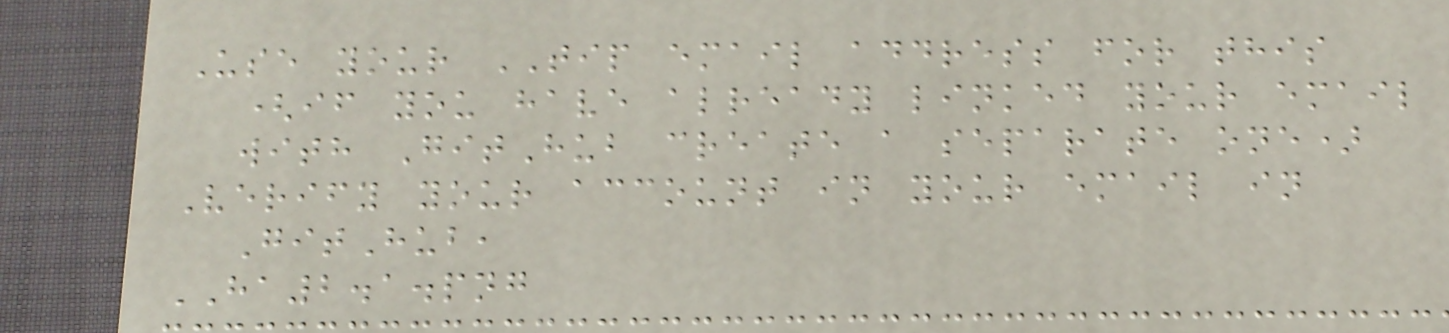Use your TIP email address for this
(if you have already linked your email
with GitHub create a separate one)
Verify your account in your email in
GitHub,
HA2.1.png
